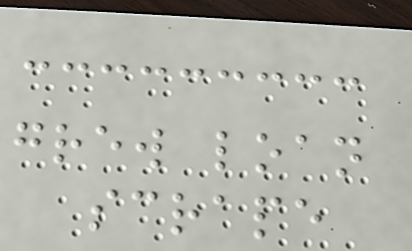grew loan
scrape
